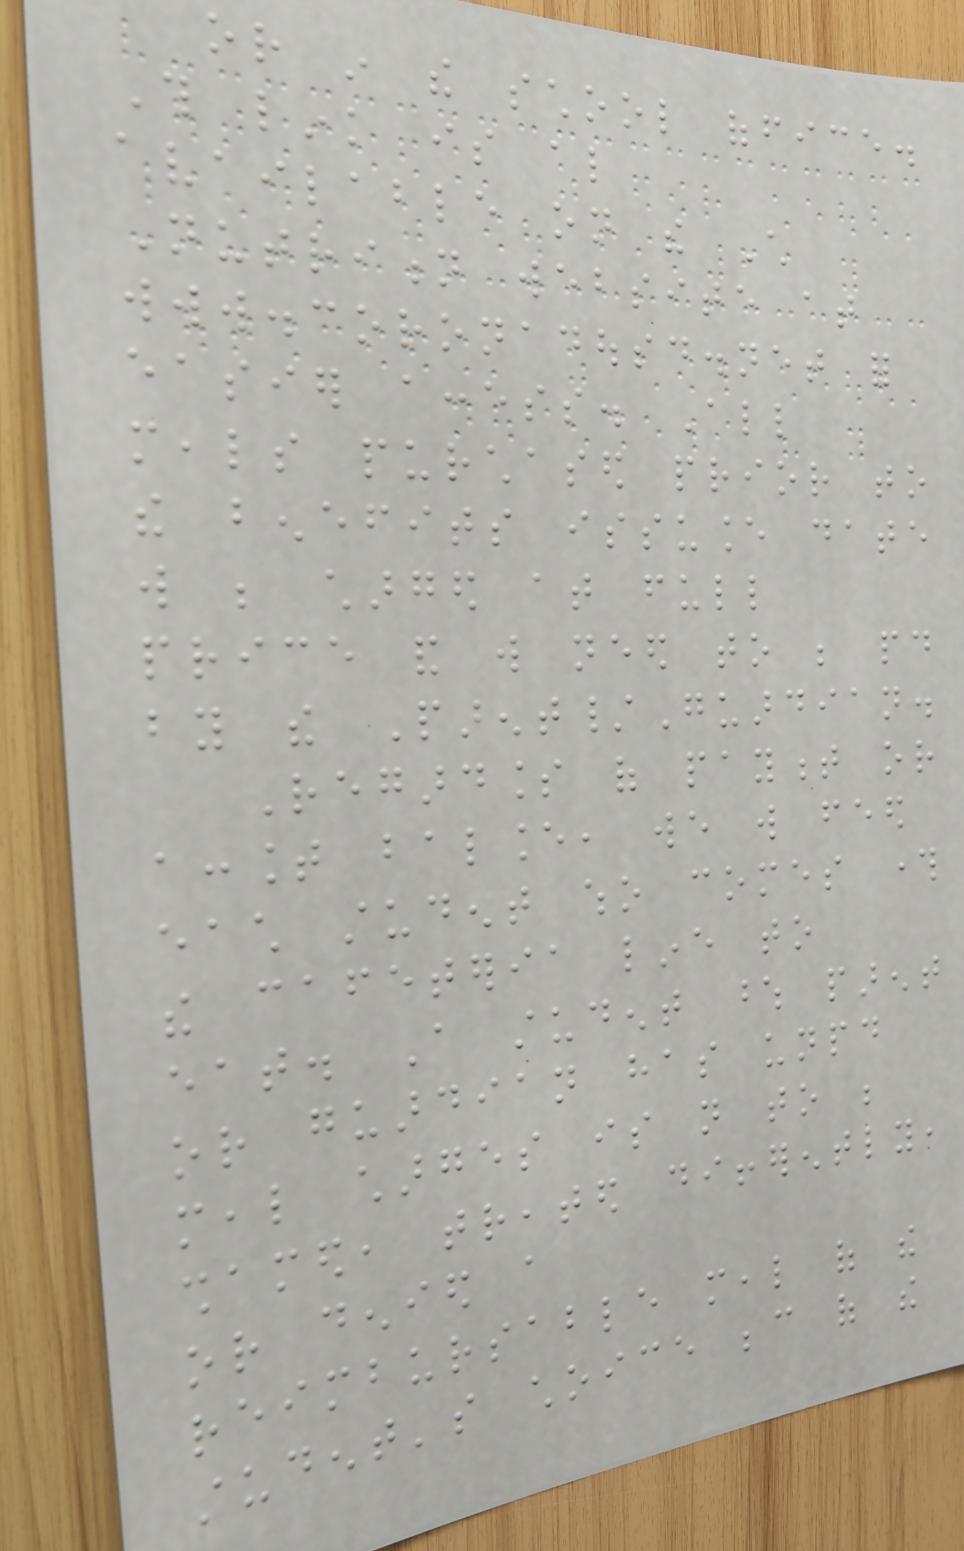or in the school office.
This link is also
available on the Child
Nutrition website at
www.coronadousd.net for
easier access. All
meals purchased prior to
the benefits issuance date
will be charged at full
price and will need to be paid
by the Parent/Guardian.
Regardless of payment or
account balance, we will feed
each student who comes through
the cafeteria line to
eat. A student whose parent
or guardian has unpaid
meal charges is not to be
shamed, treated differently,
or denied a
reimbursable meal of the
student's choice because of the
